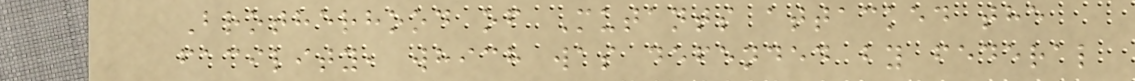Brotherhood of Mutants attacked the
facility, which was defended by federal
